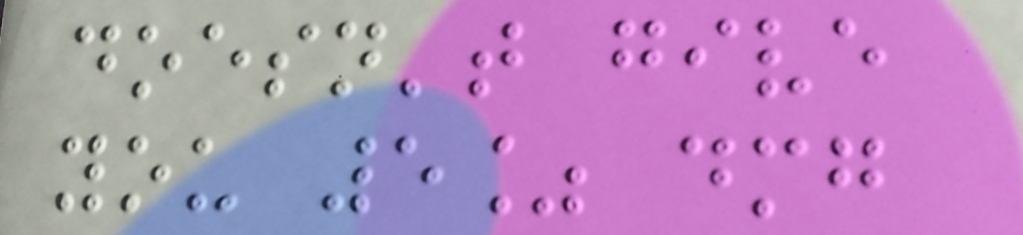doesn't give
you 5% dmg
